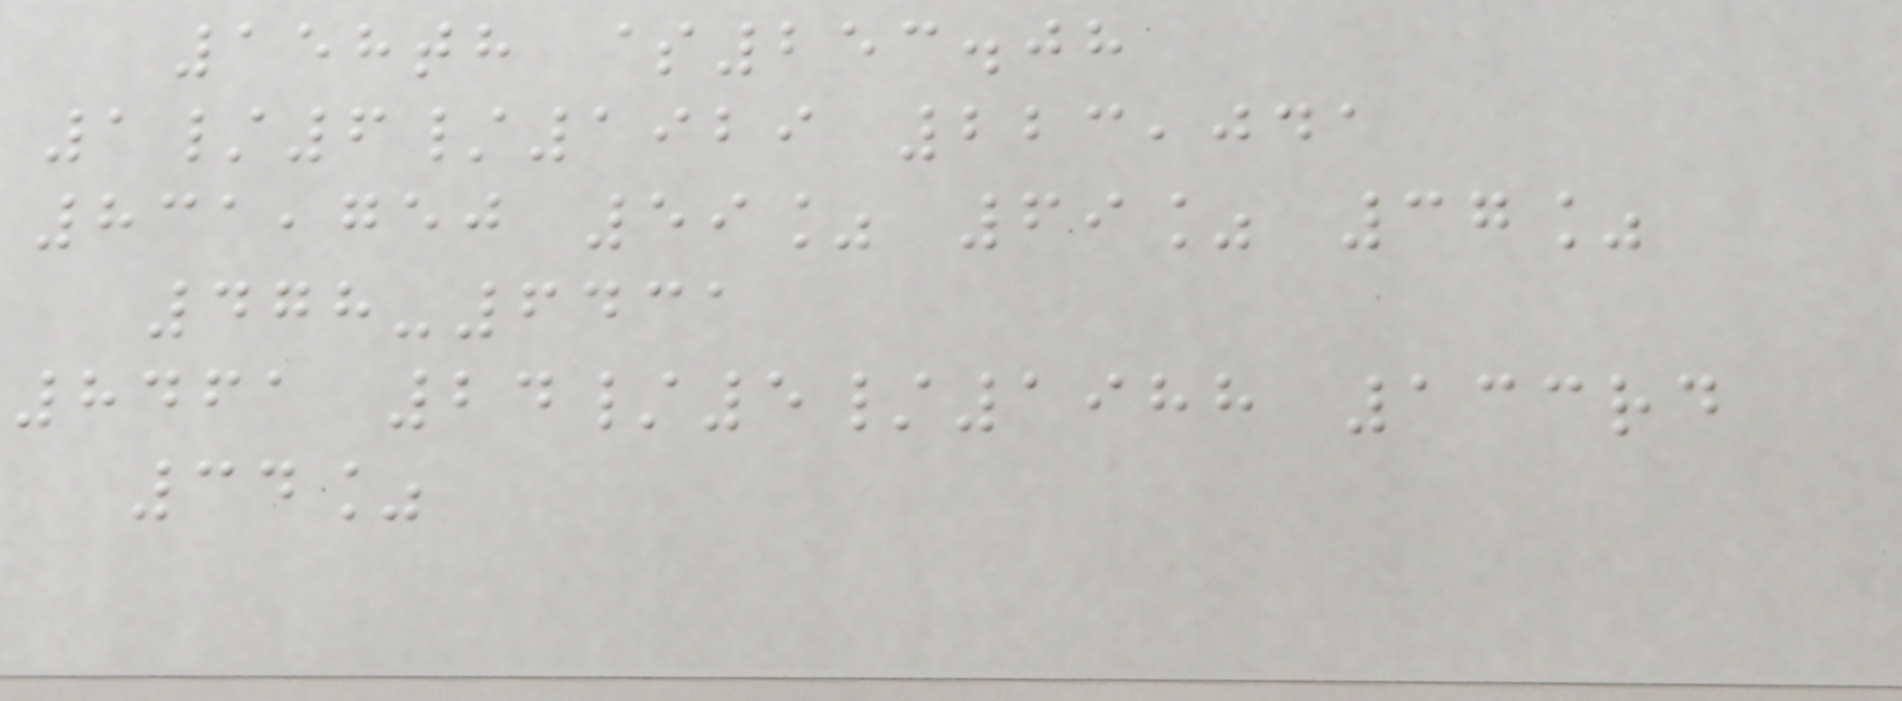158th $253.08
1/6/1929 223,041
831,750 59% 69% 37%
478-6431
8461 24/5/1988 133rd
34%
